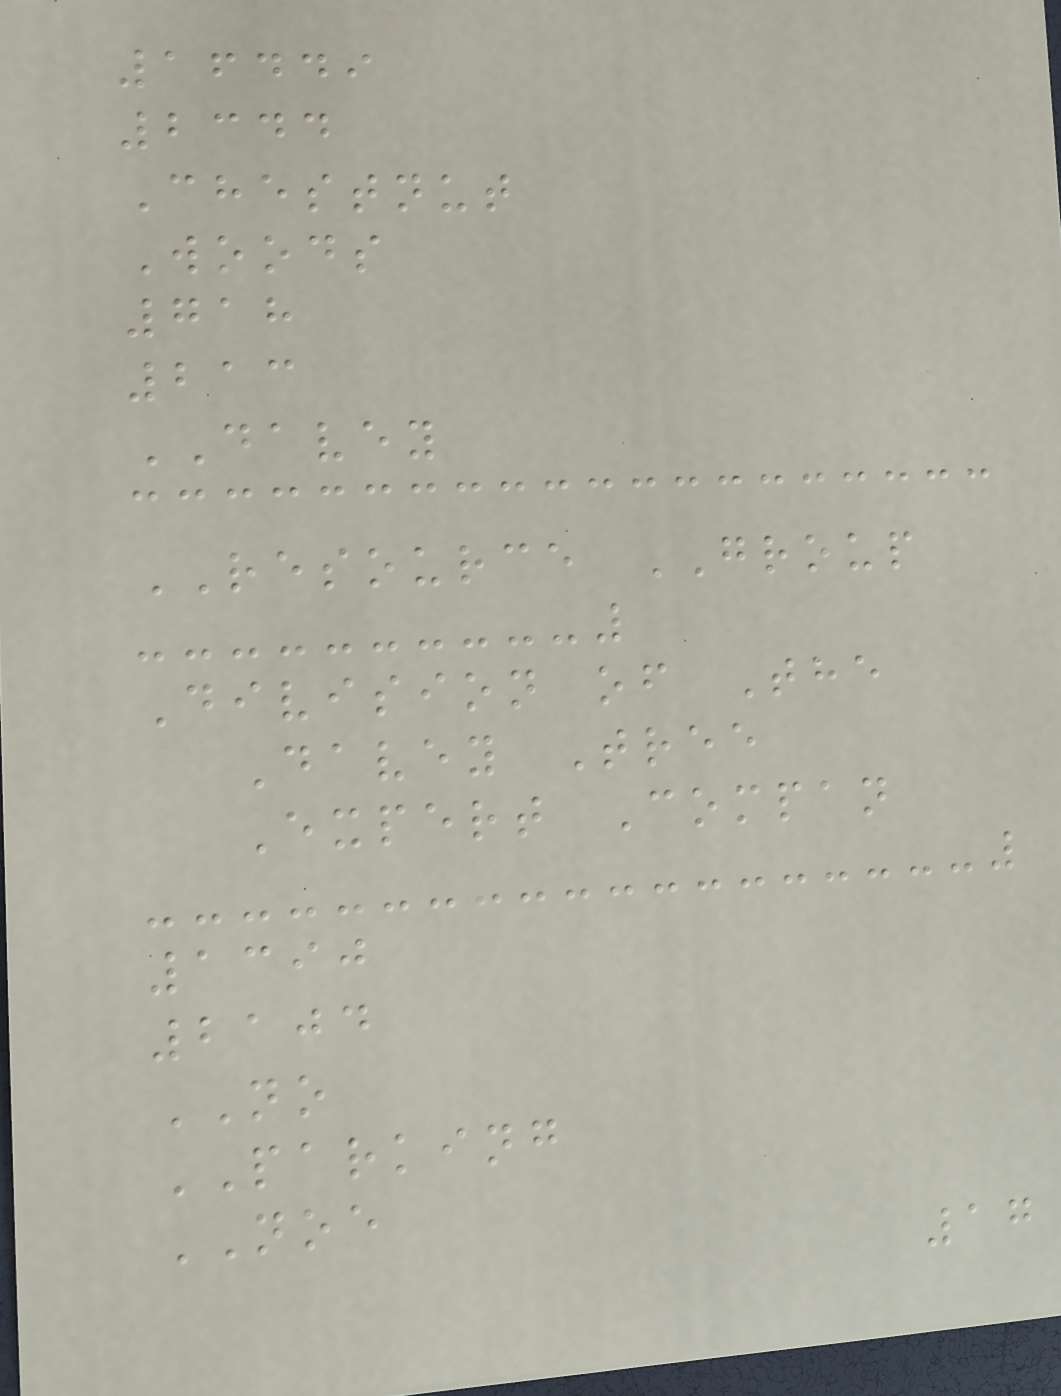16449
2344
Chestnut
Woods
718
213
DAVEY
RESOURCE GROUP
Division of The
Davey Tree
Expert Compan
1390
2104
NO
PARKING
NOE
17
